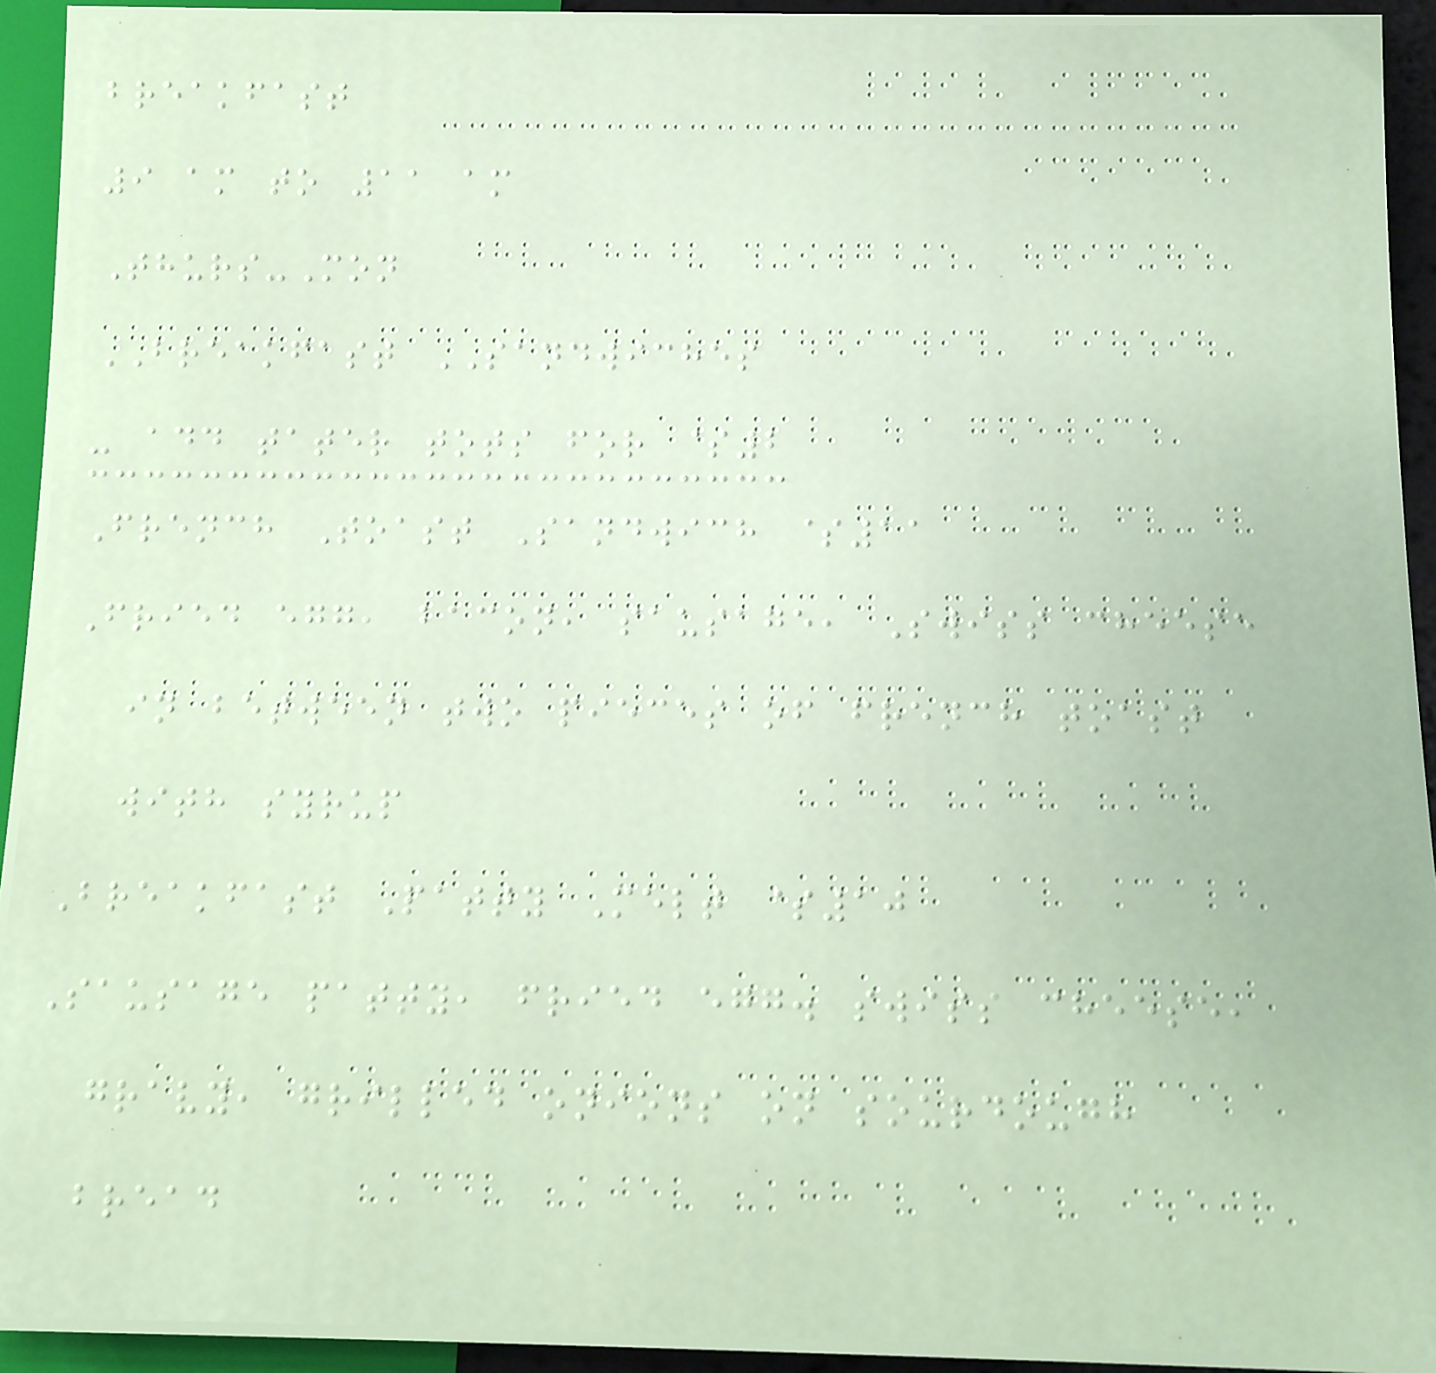breakfast
9 am to 11 am
Thurs-Mon
BREAKFAST SANDWICHES
- add tater tots for $2
French Toast Sandwich $11
Fried egg, bacon, sausage, Swiss cheese
in between two pieces of french toast
with syrup
Breakfast Patty Melt $10
Sausage patty, fried egg. swiss cheese,
gravy, grilled onions on sourdough
bread
